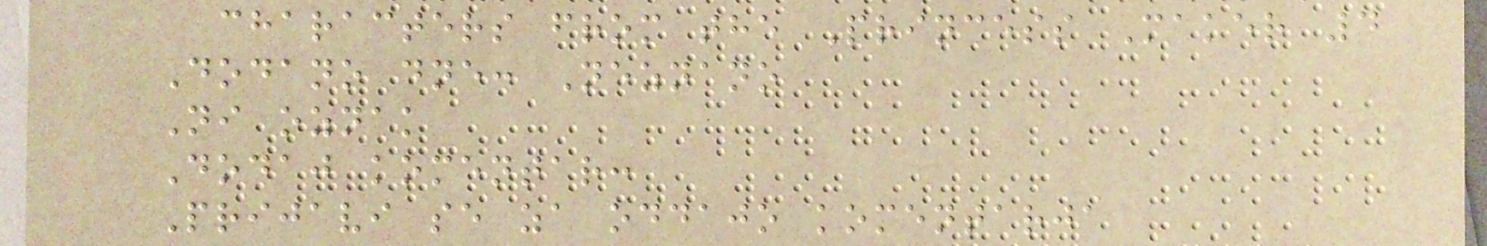characters from the Princess Maker 4
Dodano dne: Neznano
Ni oznak
Dodaj komentar:
Prijavi se za oddajo komentarja
